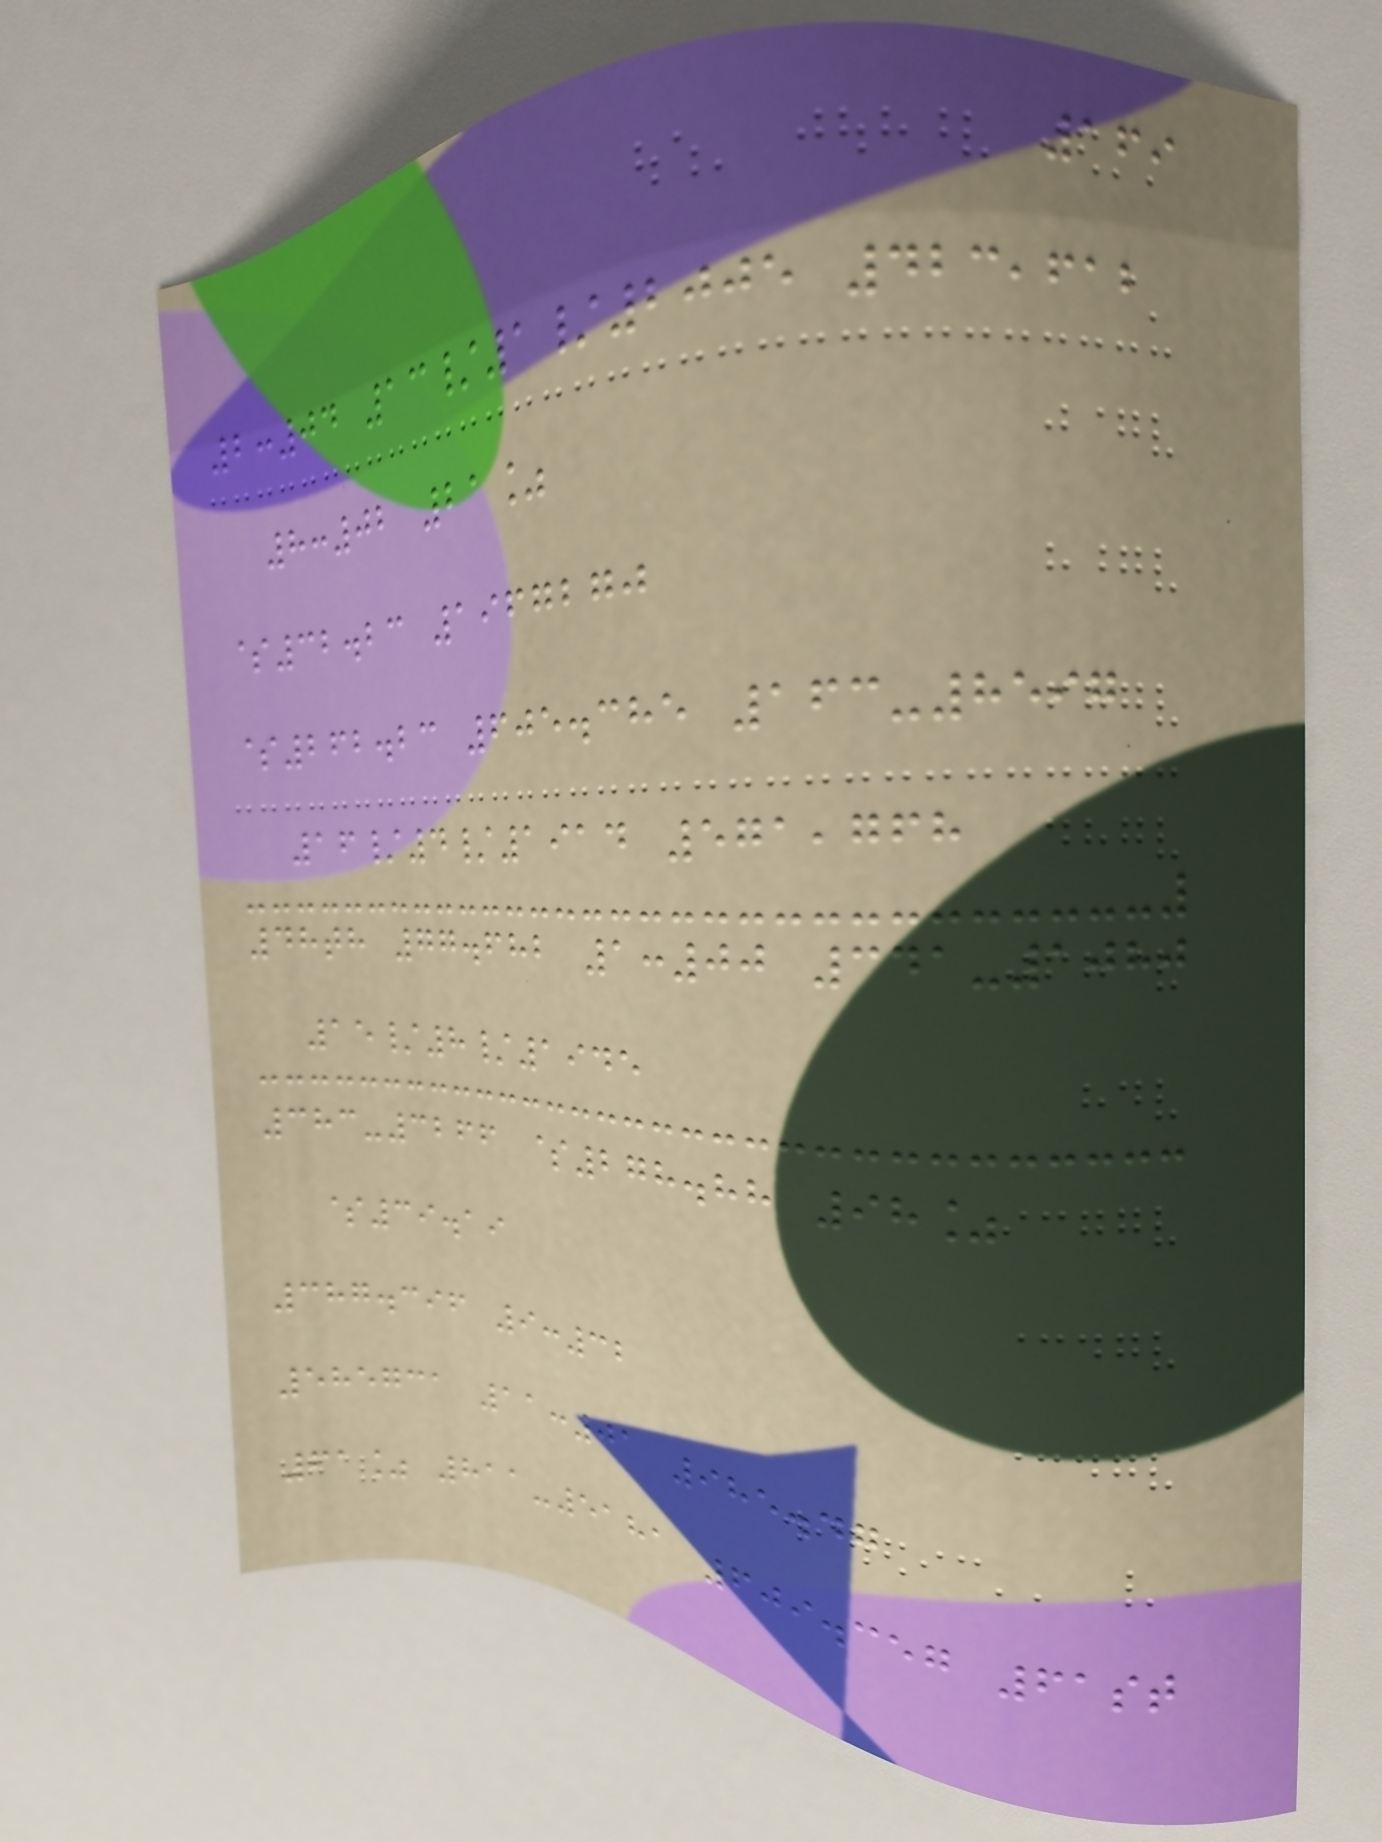169
2:04 13/1/2005 423,612
8:02 21%
$32.23 1967270
$262.23 605.385 163-8597
16/4/1914 571,768
48th 77.682 1:00 341-1080
15/8/1945
383-3266 $278.88 98%
$39.19
387.396 9:32
585731 11:01 985.47
61% 811-5181 609.357 61st
